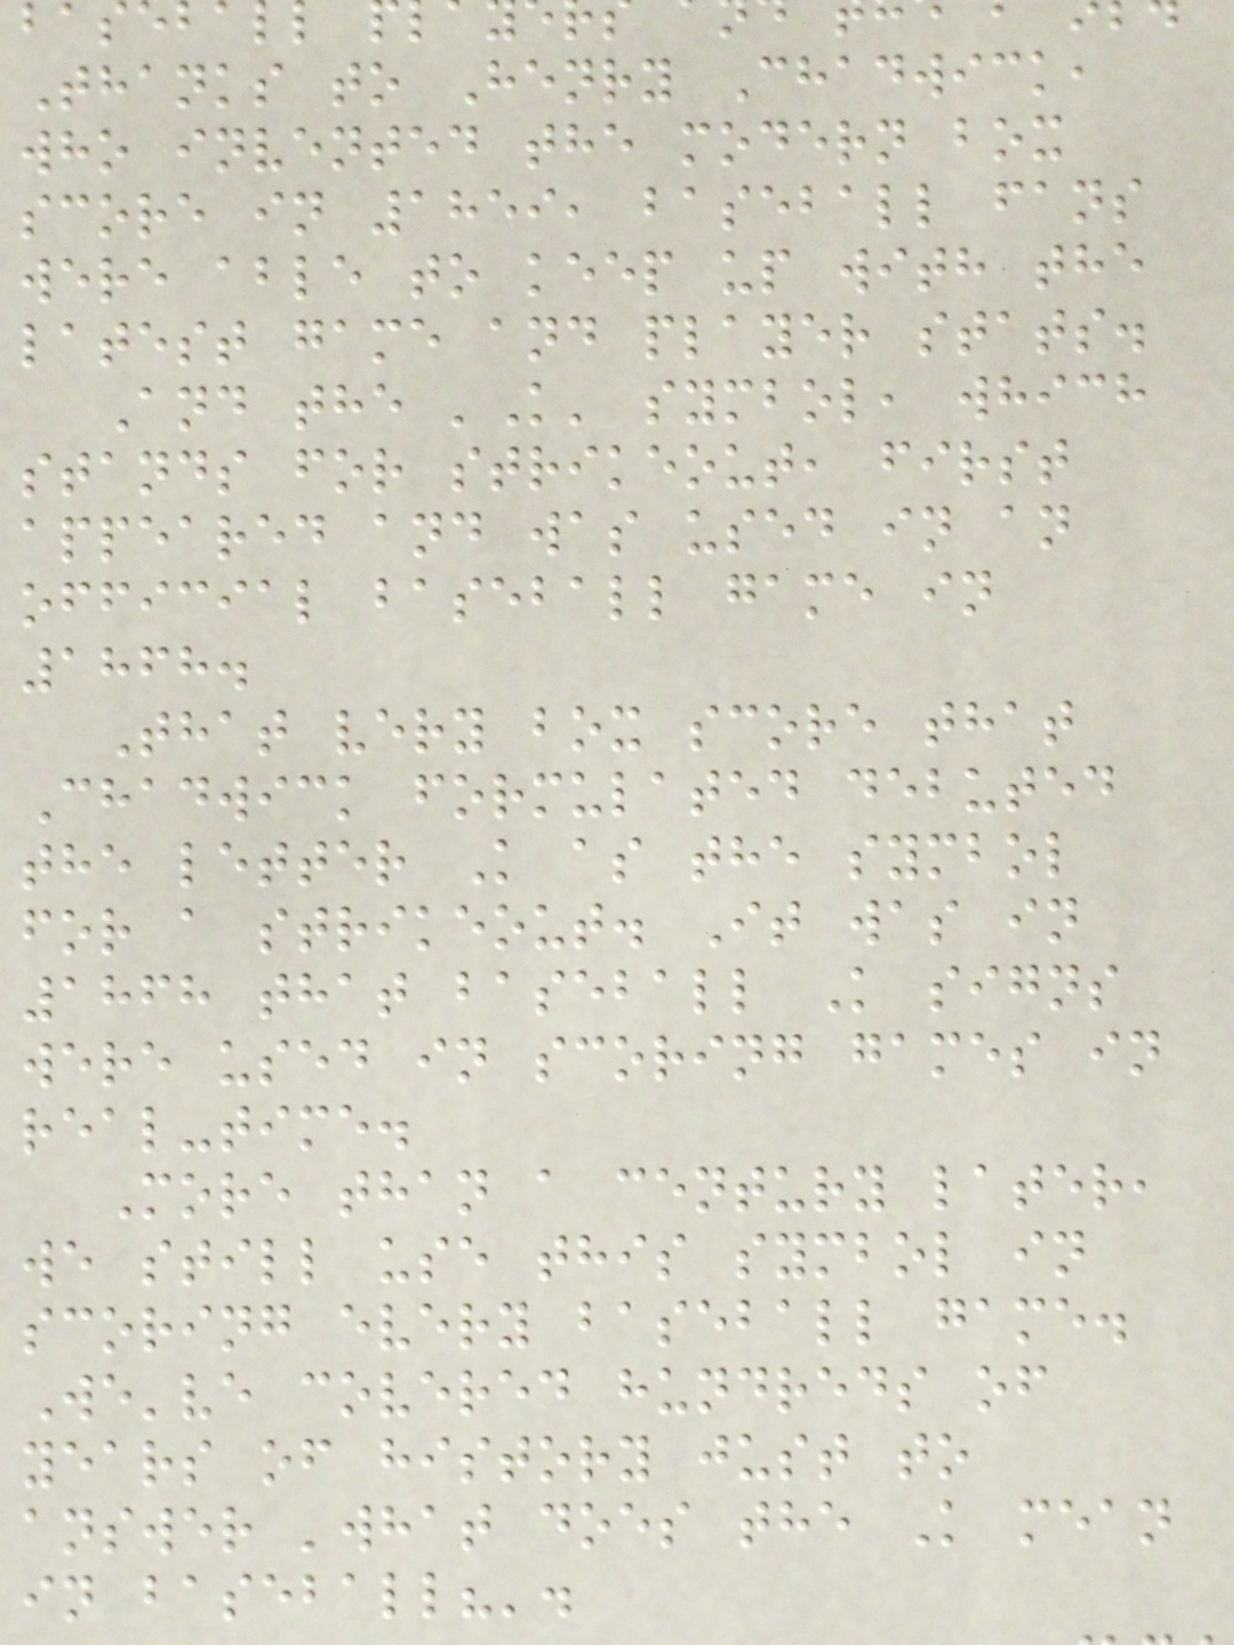Thanks to Henry Chadwick,
who invented the modern box
score in 1859, baseball fans
were able to keep up with the
latest game and player stats.
And the 'K' symbol, which
stands for strikeout, first
appeared and was used in an
official baseball game in
1868.
That very box score that
Chadwick formulated debuted
the letter K as the symbol
for a strikeout. It was in
1868 that baseball K signs
were used in scoring games in
real-time.
More than a century later,
we still use this symbol in
scoring every baseball game.
We've covered hundreds of
years of history just to
answer 'what does the K mean
in baseball?'.
